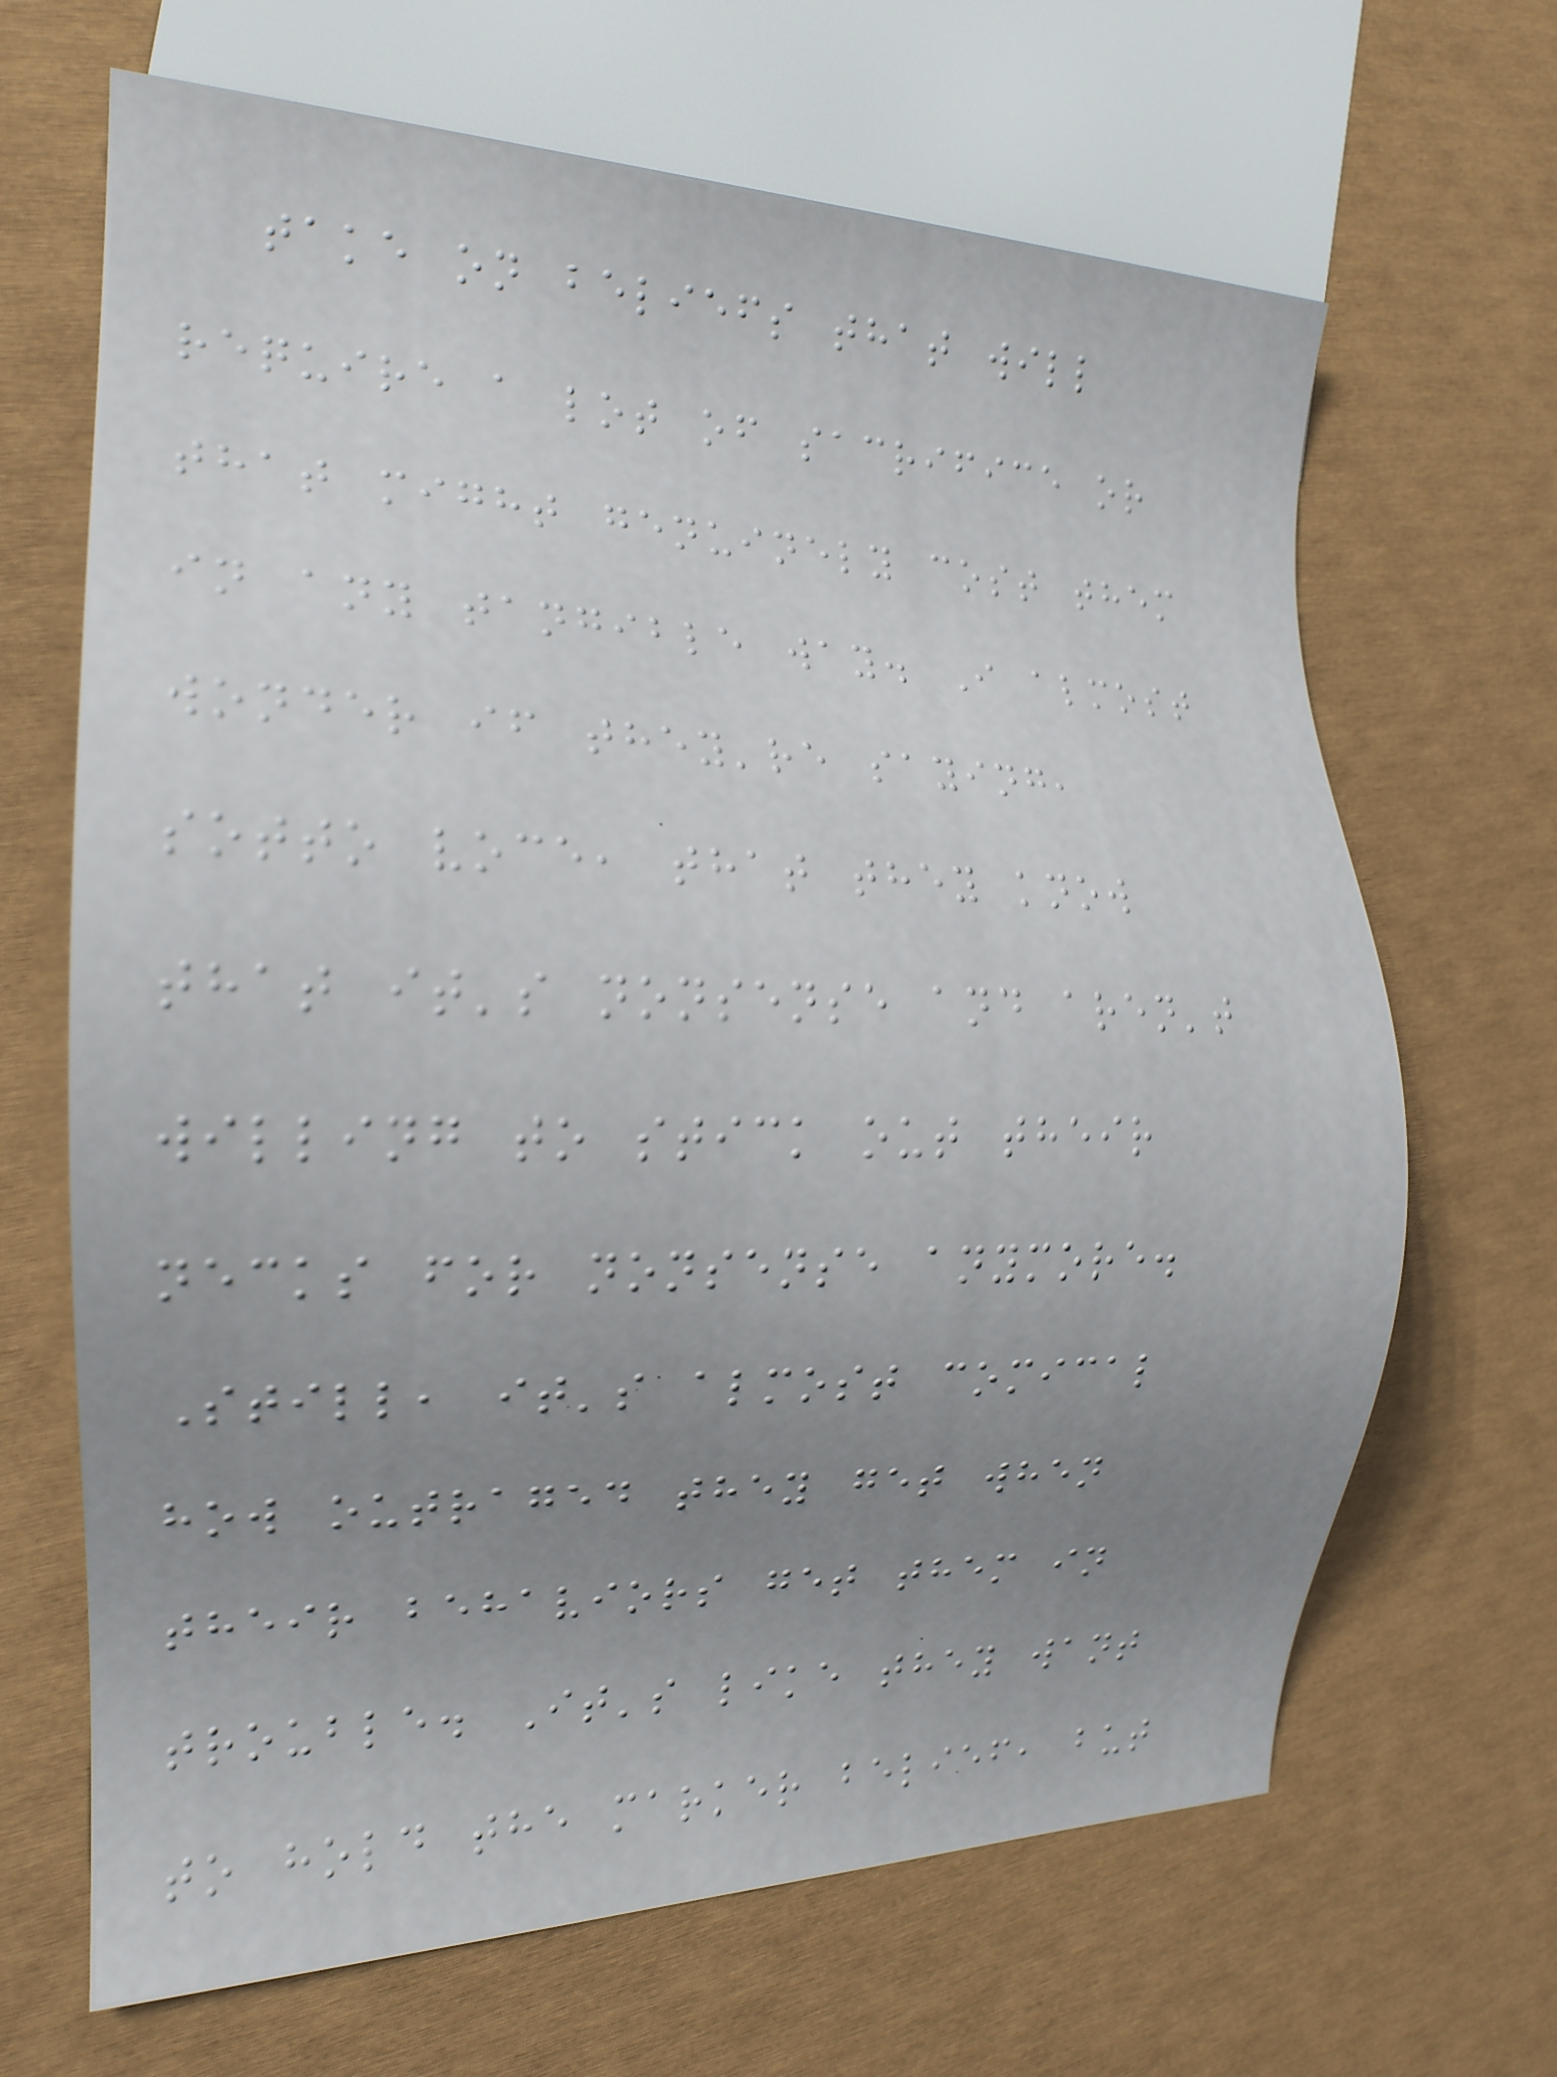take on beliefs that will
require a lot of sacrifice or
that might genuinely cost them
in any tangible way. I almost
wonder if they're saying,
sotto voce, that they know
that it's nonsense and aren't
willing to stick out their
necks for nonsense anymore.
Still, it's almost comical
how outraged they get when
their behaviors get them in
trouble. It's like they want
to hold the marker belief, but
